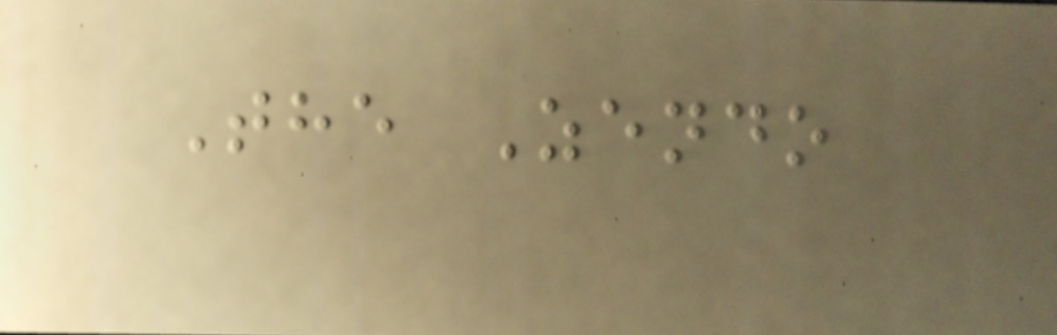The Zendo
